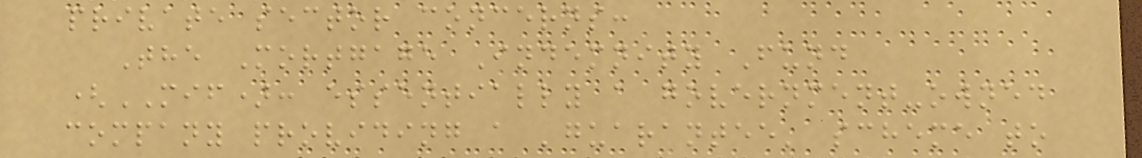private sector concerns:
The Mortgage Indemnity Fund
(MIF): essentially a government-owned
company providing a 'guarantee' scheme to
